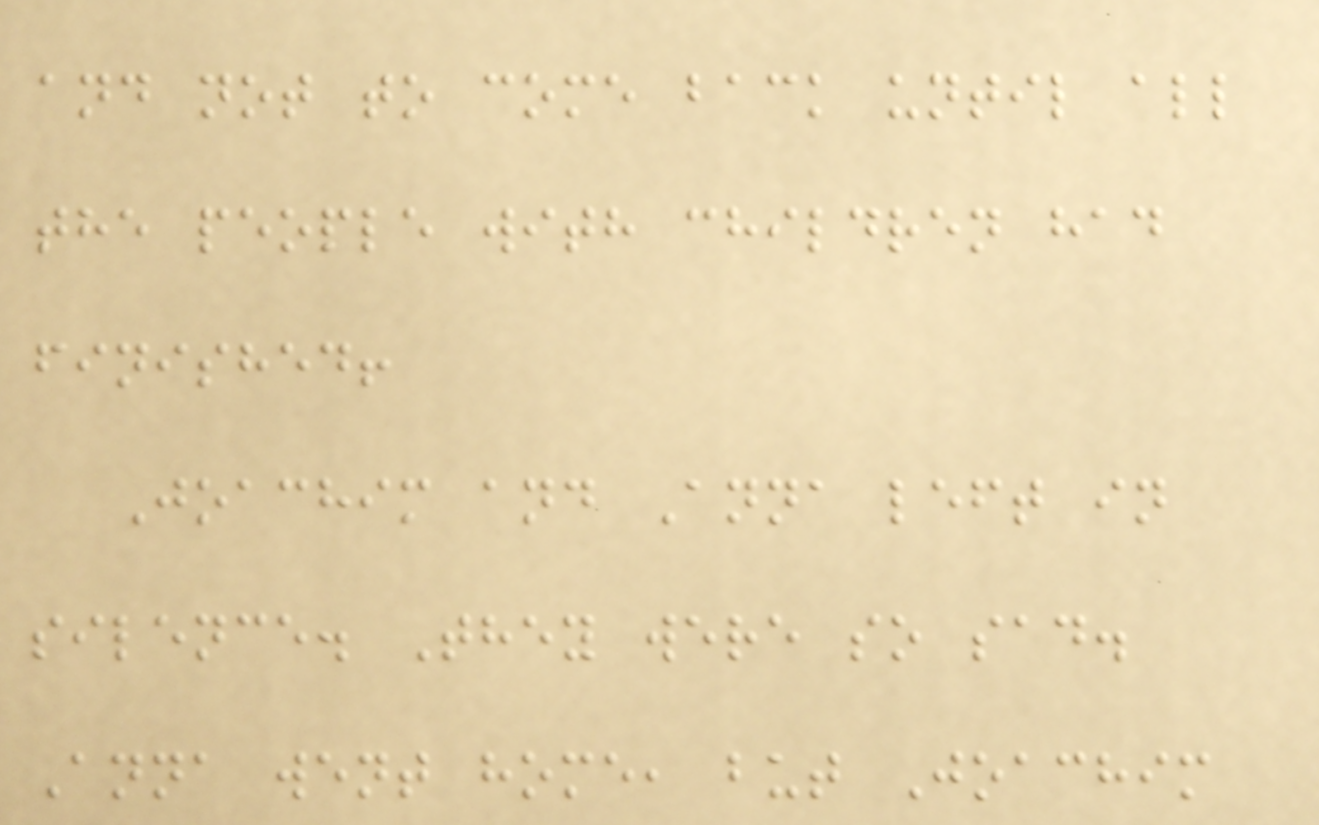and not to come back until all
the people with children had
finished!
Joachim and Anna left in
silence. They were so sad.
Anna went home, but Joachim
